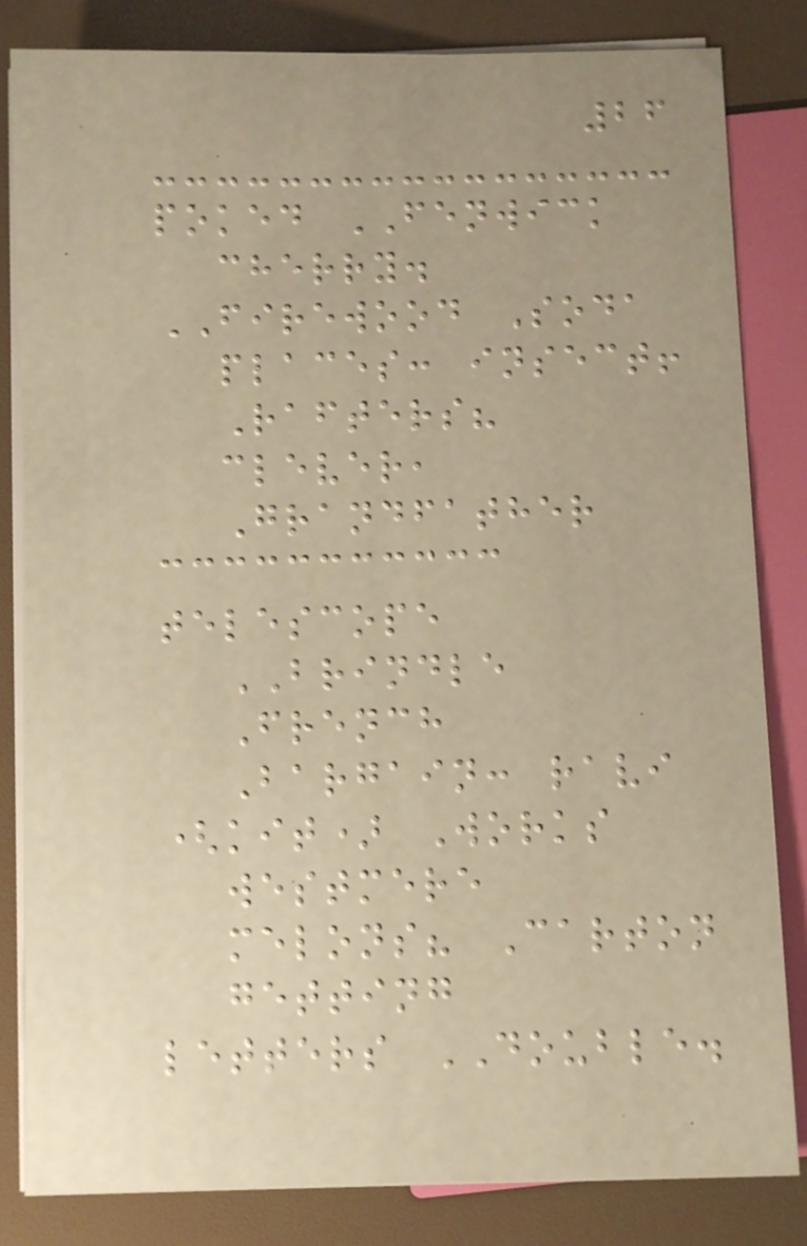26
poked FENWICK
cherry.
FIREWOOD Soda
places: insect!
Rafters?
clever,
Grandfather
telescope
BRINDLE
French
Bargain: ravi
(kit) Works
westmere
melons? Carton
getting
letters DOUBLE.
